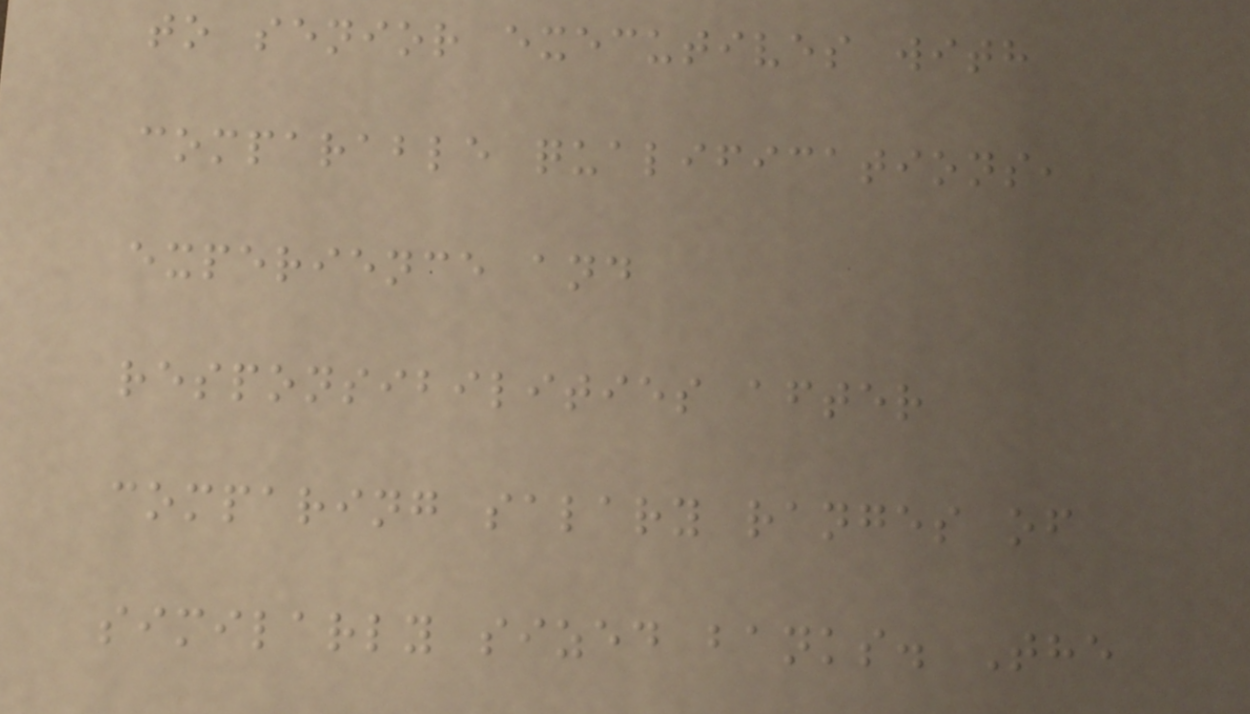to senior executives with
comparable qualifications,
experience and
responsibilities after
comparing salary ranges of
similarly sized banks. The
